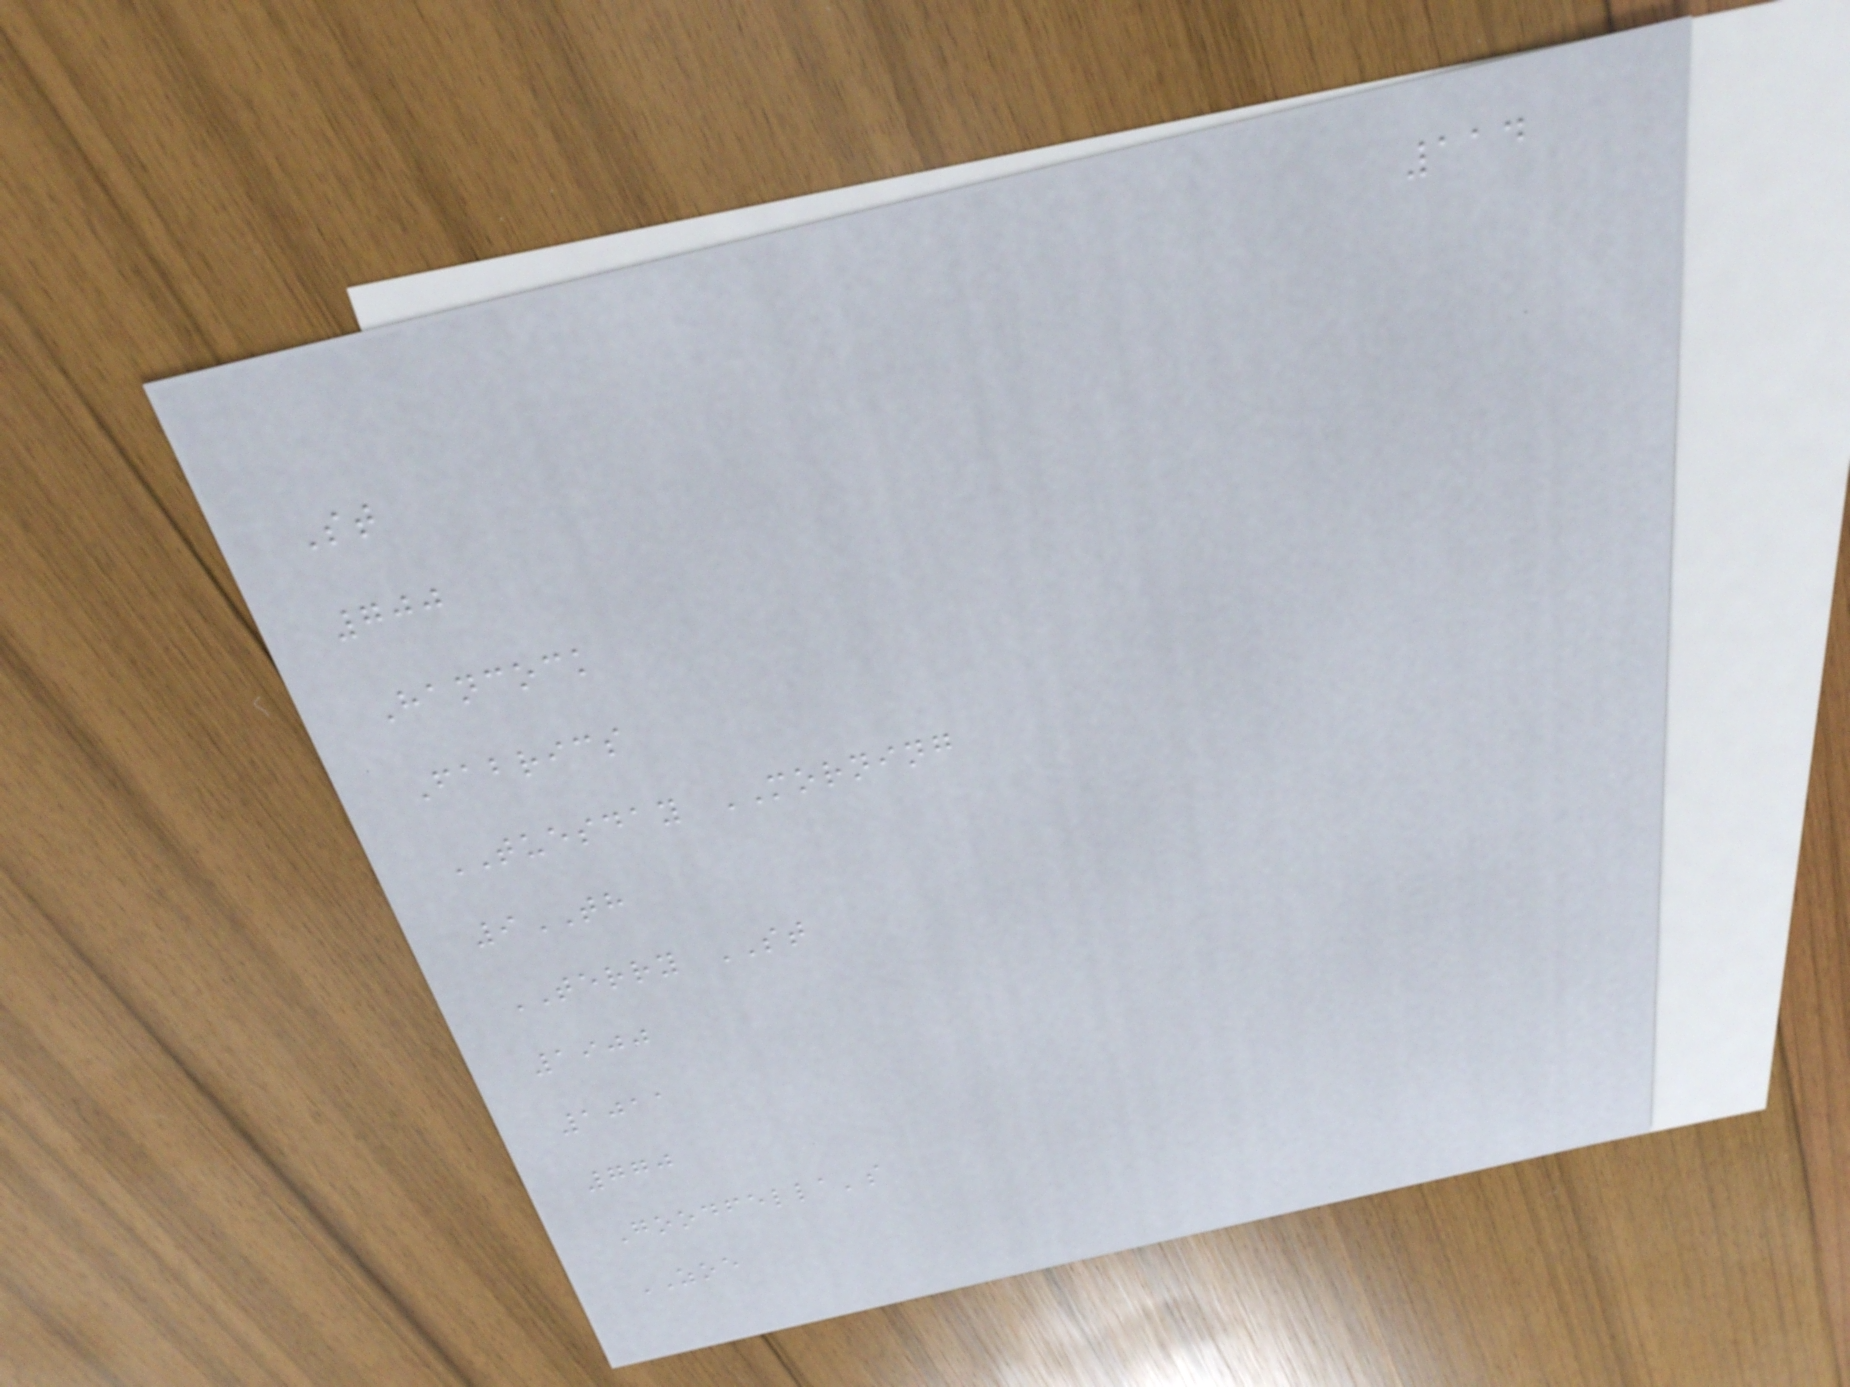114
St
700
Hancock
Fabrics
TUESDAY MORNING
9TH
TERRY ST
1900
1011
770
Goodfella's
ZOE
